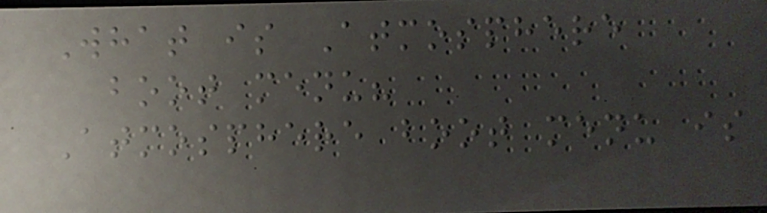What is Atmosphere
boot menu?
Atmosphere boot menu is
